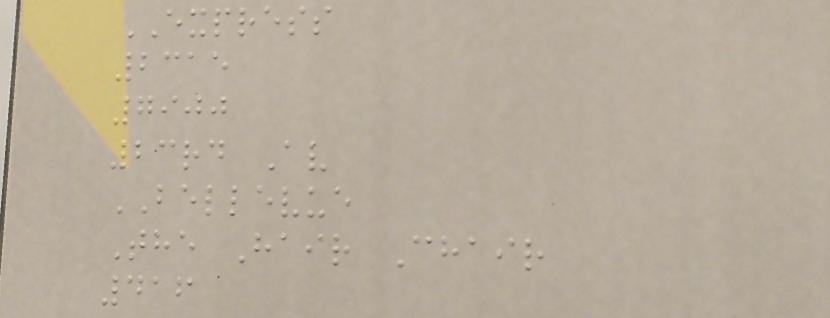EXPRESS
2315
7900
23rd Av
BELLEVUE
The Hair Chair
416
